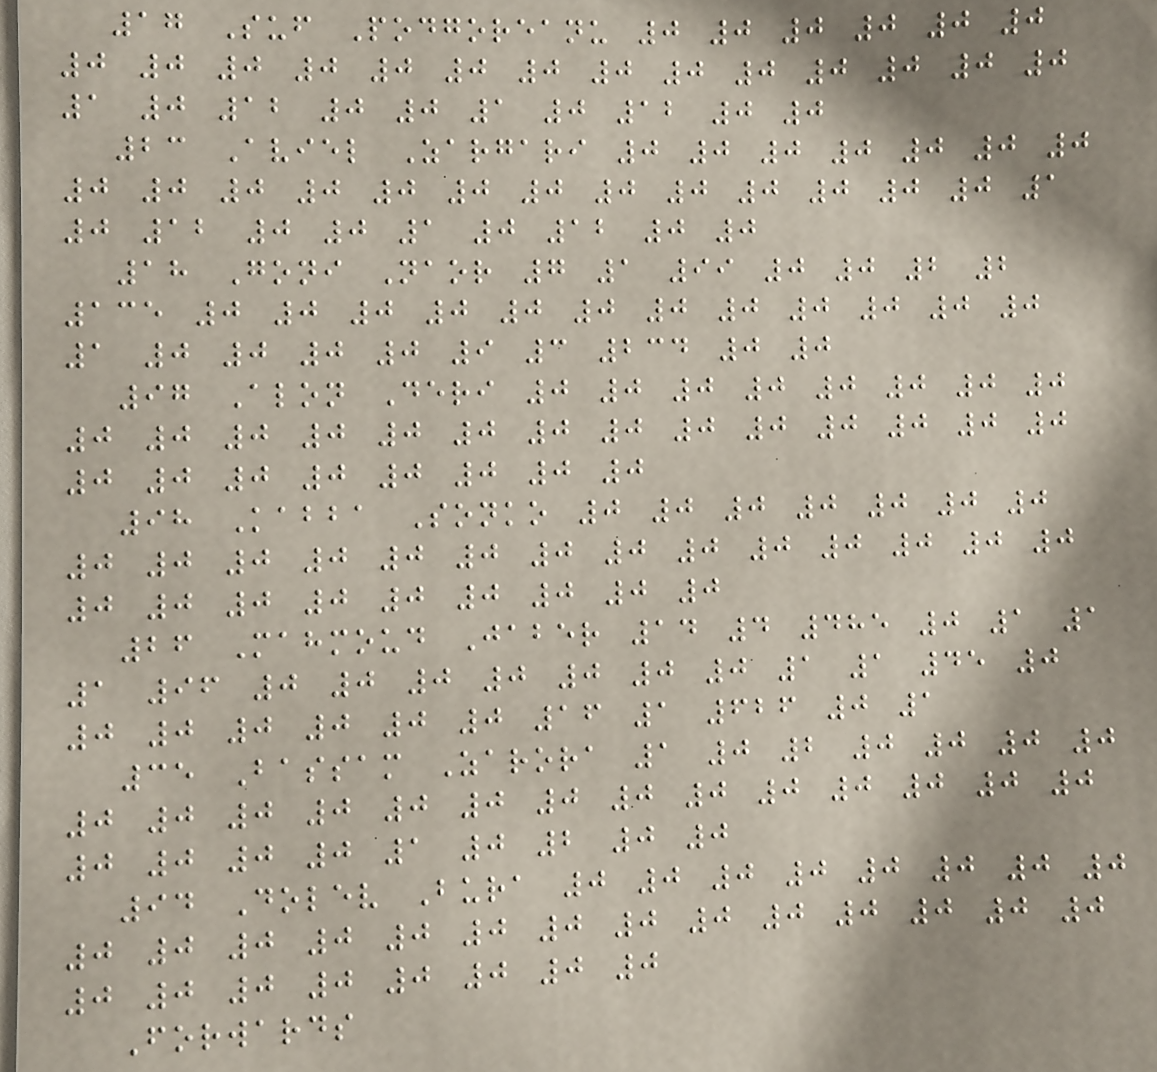17 Suf Podgoreanu 0 0 0 0 0 0
0 0 0 0 0 0 0 0 0 0 0 0 0 0
1 0 12 0 0 1 0 12 0 0
23 Aviel Zargari 0 0 0 0 0 0 0
0 0 0 0 0 0 0 0 0 0 0 0 0 1
0 12 0 0 1 0 12 0 0
18 Goni Naor 7 1 99 0 0 2 2
135 0 0 0 0 0 0 0 0 0 0 0 0
1 0 0 0 0 9 3 234 0 0
97 Alon Deri 0 0 0 0 0 0 0 0
0 0 0 0 0 0 0 0 0 0 0 0 0 0
0 0 0 0 0 0 0 0
98 Kabba Sonko 0 0 0 0 0 0 0
0 0 0 0 0 0 0 0 0 0 0 0 0 0
0 0 0 0 0 0 0 0 0
26 Mahmoud Jaber 14 4 485 0 1 1
1 96 0 0 0 0 0 0 0 1 1 45 0
0 0 0 0 0 0 16 1 626 0 1
35 Bassam Zarora 1 0 2 0 0 0 0
0 0 0 0 0 0 0 0 0 0 0 0 0 0
0 0 0 0 1 0 2 0 0
94 Dolev Bura 0 0 0 0 0 0 0 0
0 0 0 0 0 0 0 0 0 0 0 0 0 0
0 0 0 0 0 0 0 0
Forwards
